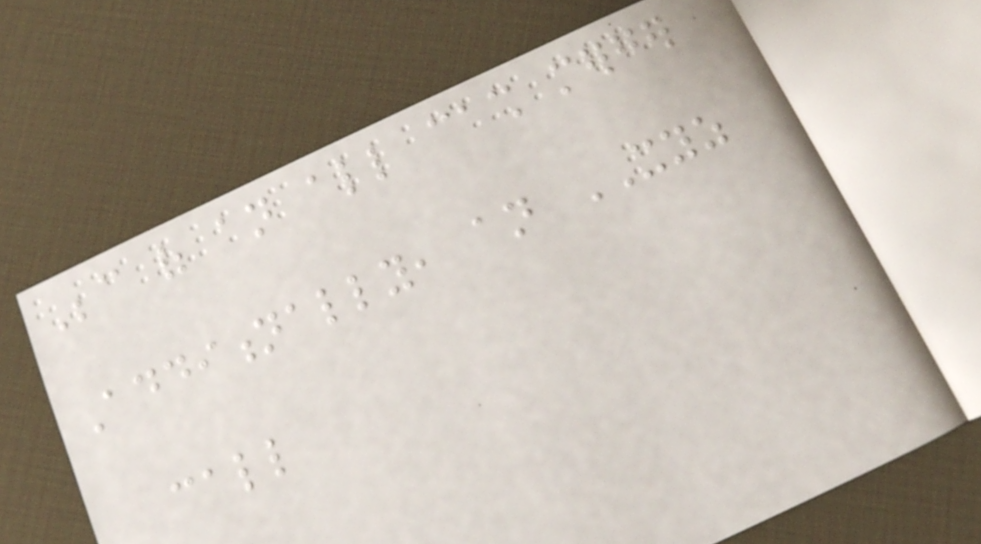Because of an all cash merger
Additionally, an XYZ
call
